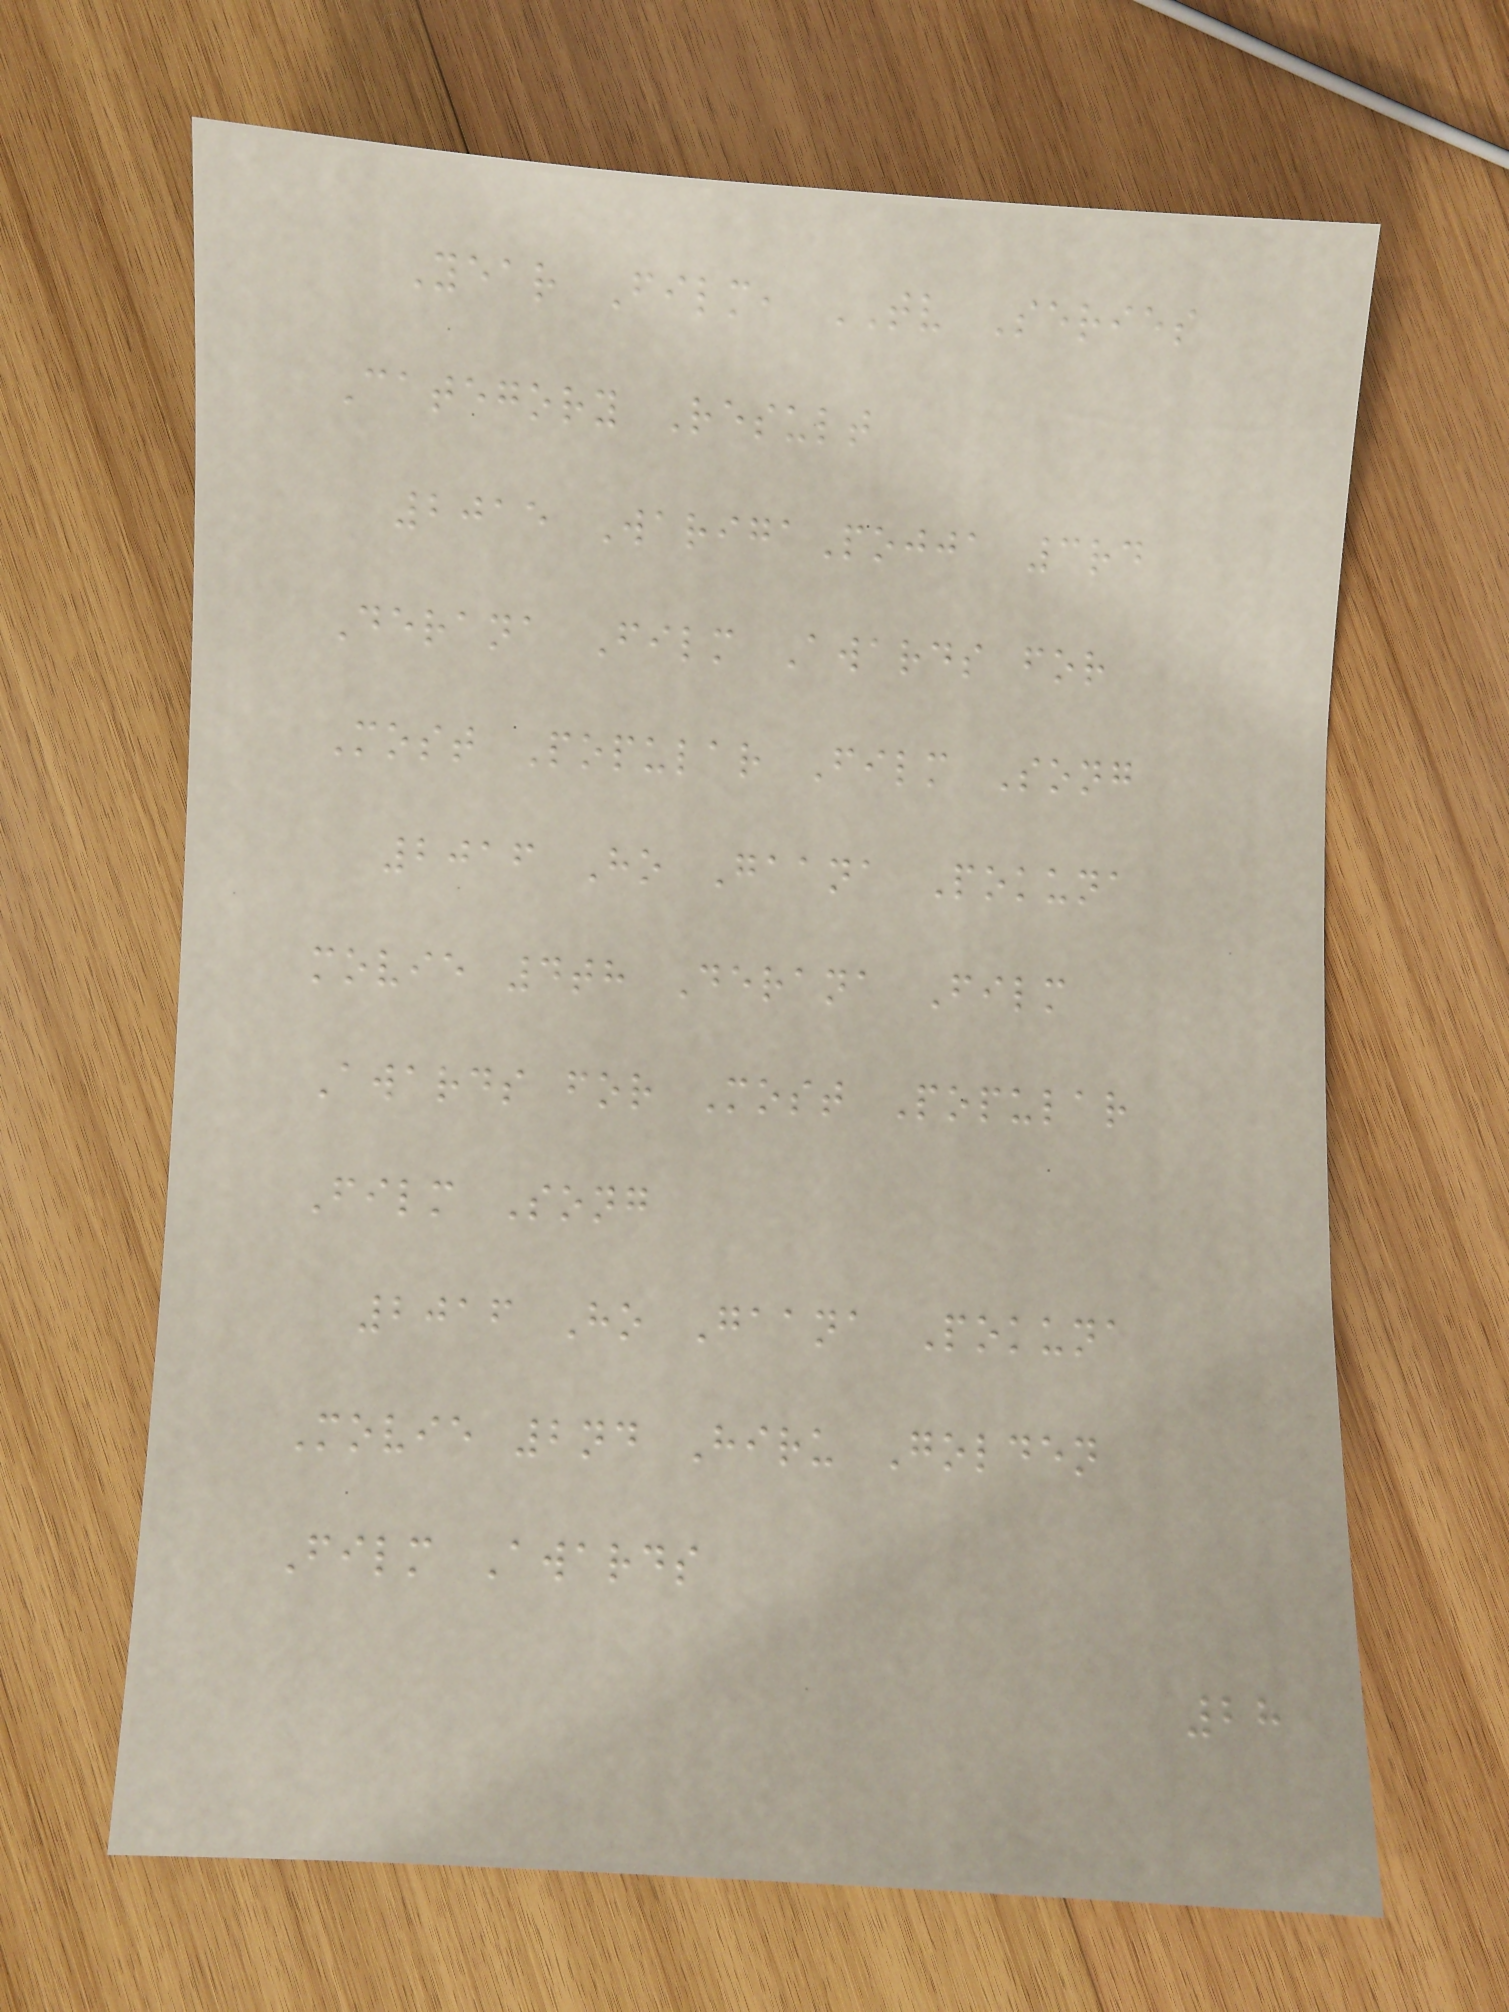Year Film, TV Series
Category Result
2015 WarigaPojja 3rd
Derana Film Awards for
Most Popular Film Song
2016 Ho Gaana Pokuna
movie 4th Derana Film
Awards for Most Popular
Film Song
2016 Ho Gaana Pokuna
Movie 2nd Hiru Golden
Film Awards
28
